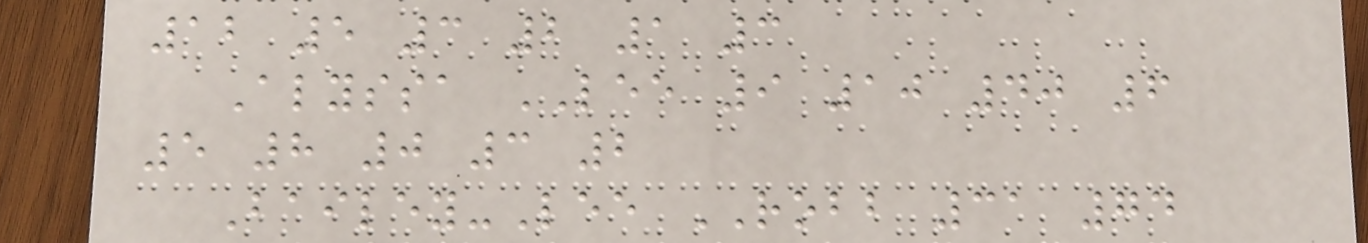12 5 3 2 1 3
Alyssa LEE 9 10 40 6
5 8 0 3 2
Bailey-Lee ROBB 31 74
